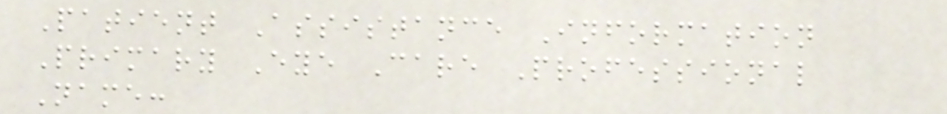Patient Assistance Information
Primary Eye Care Professional
Name:
